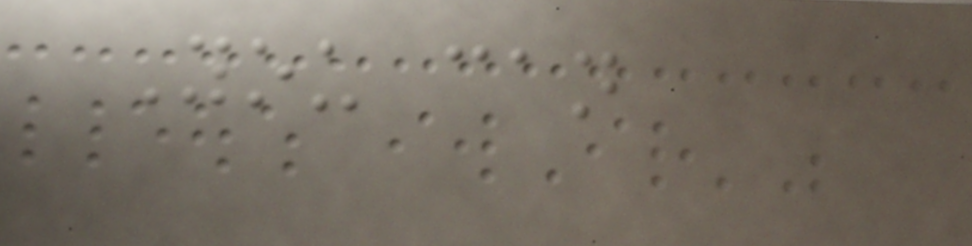You can
